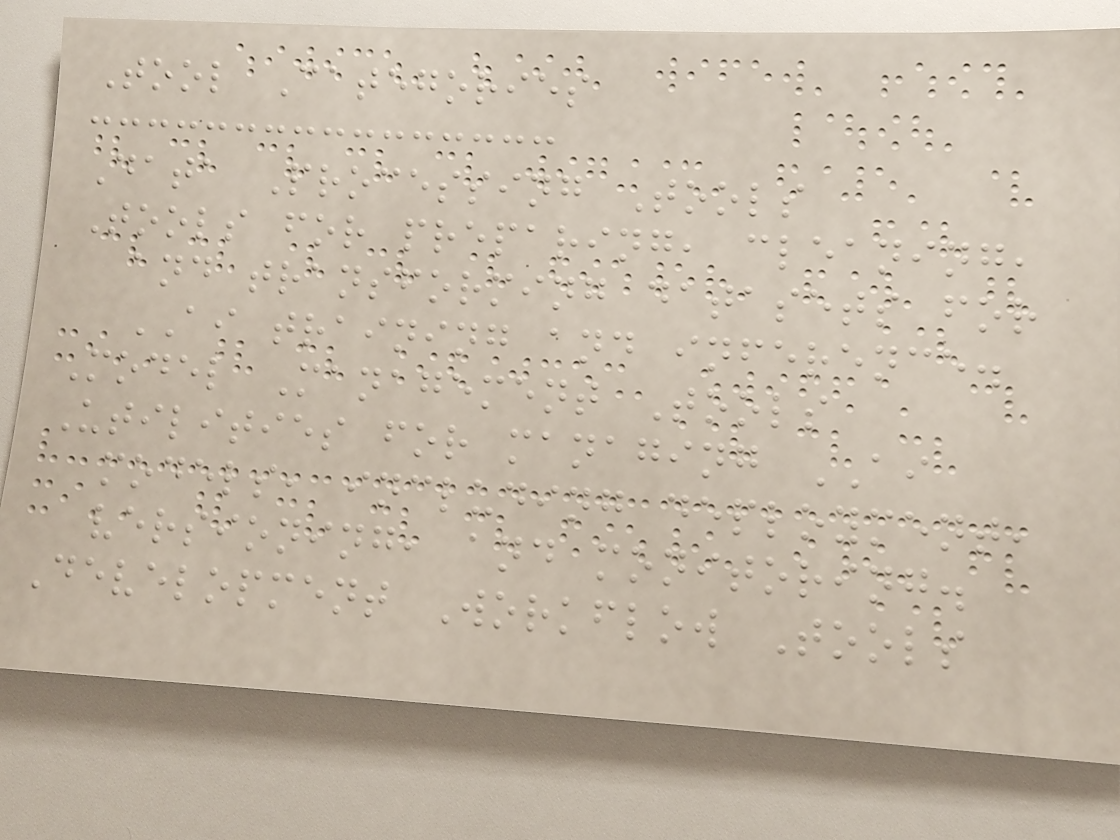Tool Categories
Data Processing Tools
Tools for preparing, cleaning,
and transforming datasets for
AI training and inference.
Model Management Tools
Utilities for managing AI
models, including deployment,
versioning, and monitoring.
Development Workflow Tools
